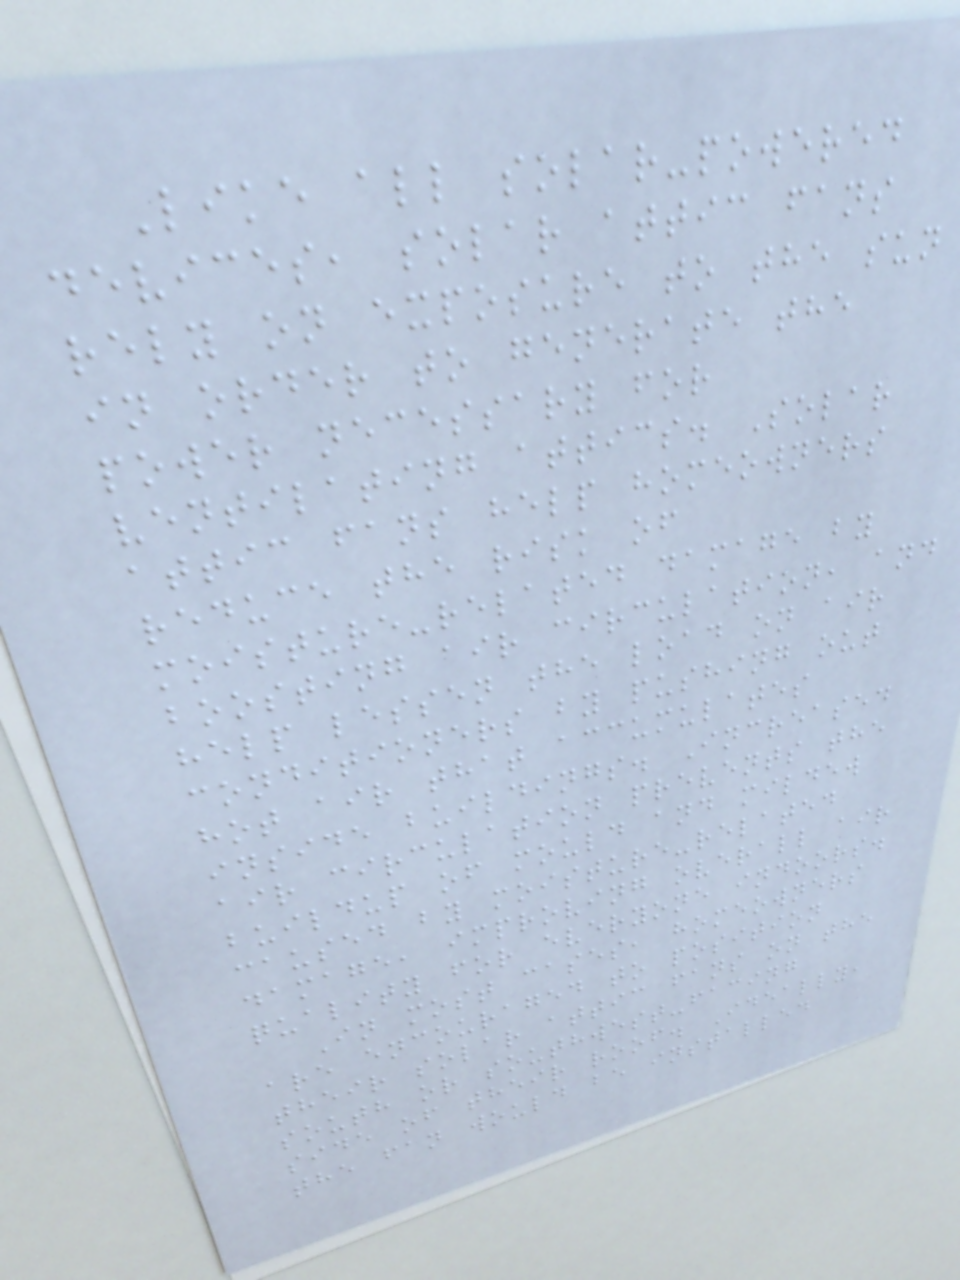Like all solar-powered
devices, solar attic fans
rely on exposure to the sun
in order to generate the
power necessary for
ventilating attics. Solar
attic fans help homeowners
reduce the risk of
moisture-related damage by
boosting air circulation, and
help lessen the load on air
conditioners by pushing out
hot air that accumulates
inside buildings. Increased
air circulation prevents the
buildup of mould and mildew
caused by moisture-related
damage, improving overall air
quality for everyone indoors.
In most cases, homeowners
are encouraged to position
their solar attic fans on the
south or southwest-facing
side of their roof. Ideally,
the fan would be installed
